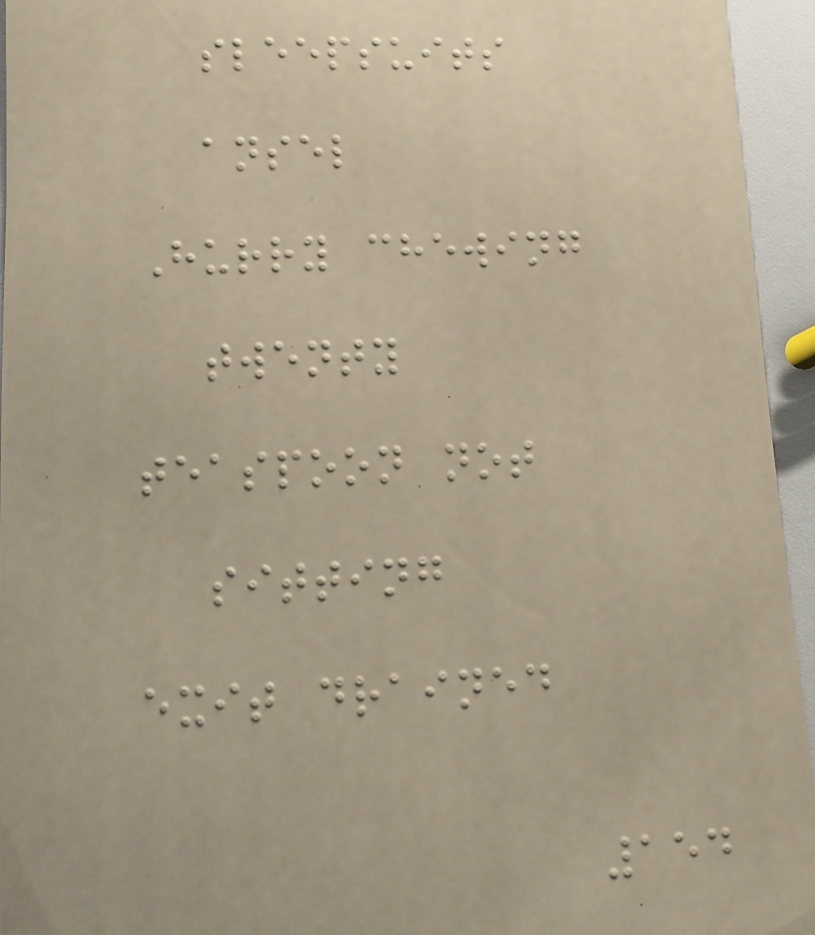sleepsuits
ansel
Hurry chewing
twenty
teaspoon not
sitting
exit drained
154
